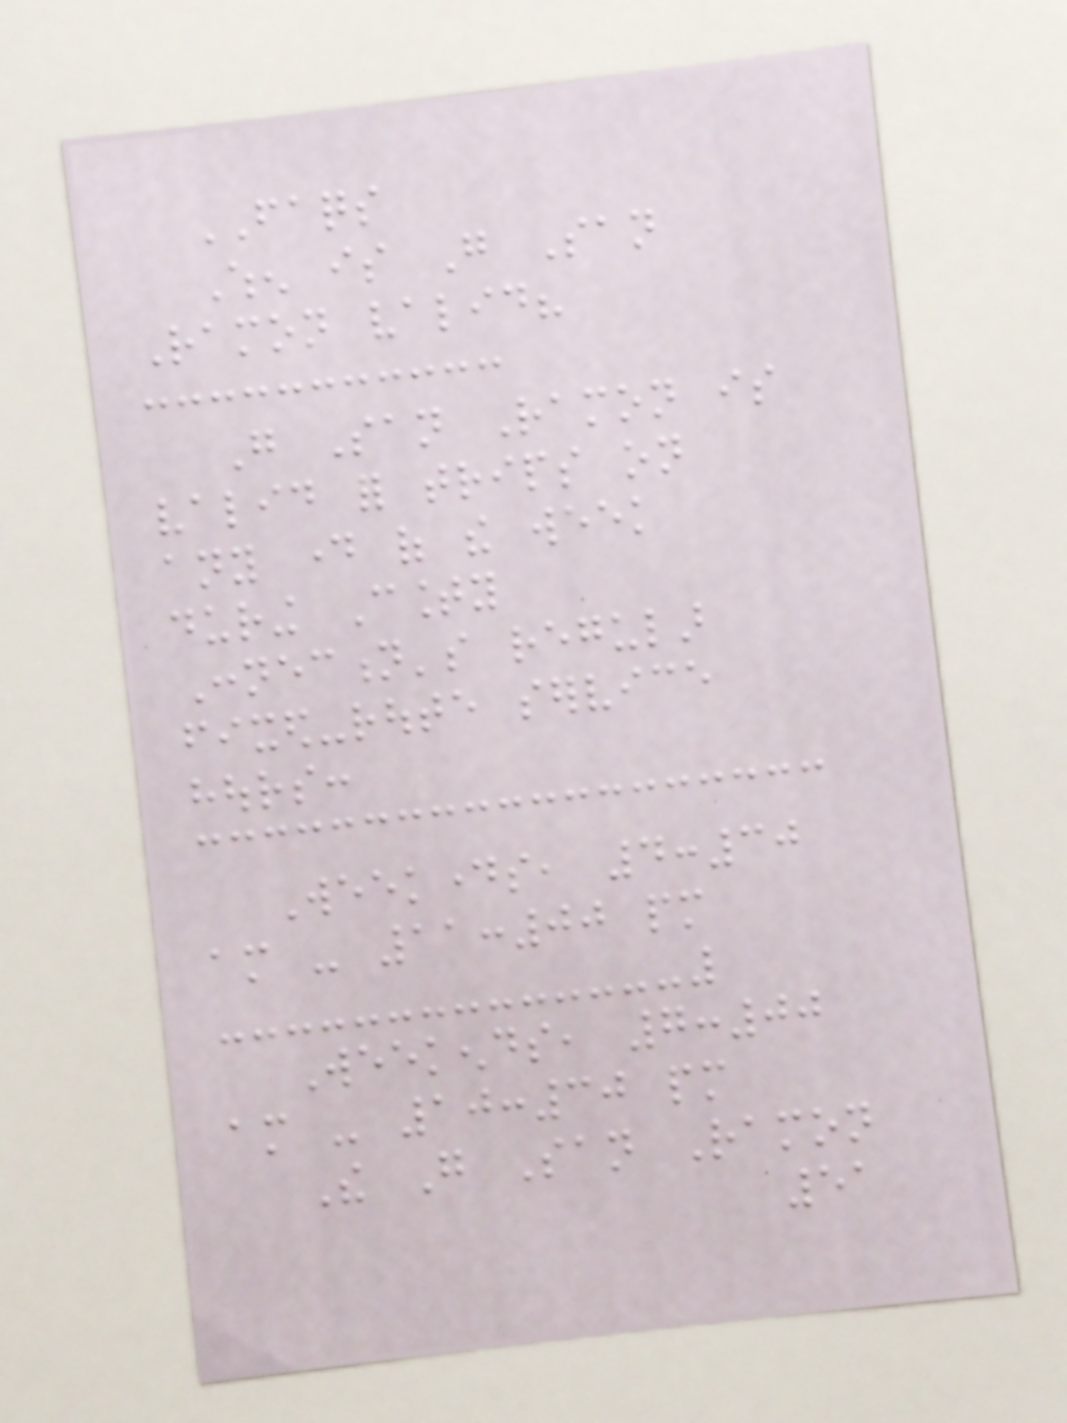FAQS
When is Go San
Ramon valid?
Go San Ramon is
valid for trips on
any day of the week
during County
Connection's regular
fixed-route service
hours:
Weekdays, 4:30
am - 11:00 pm
Weekends, 7:00
am - 10:30 pm
The Go San Ramon
51
